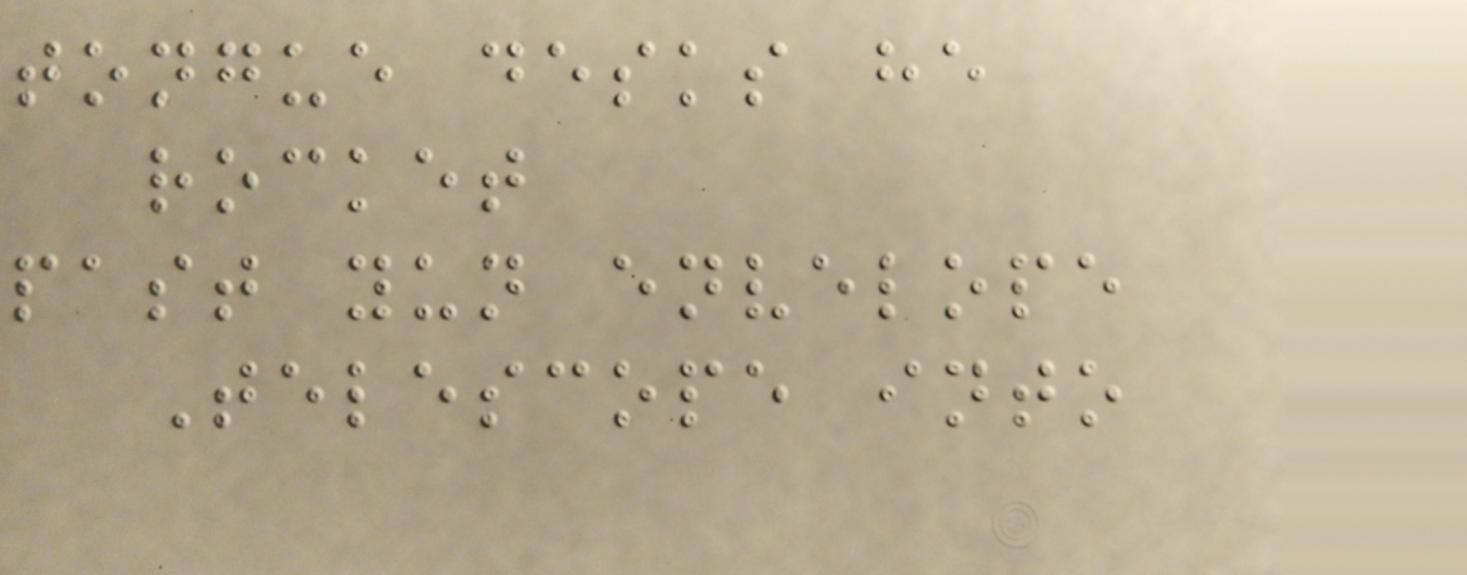tongue desks he
rocket
past yun envelope
Telescope into
